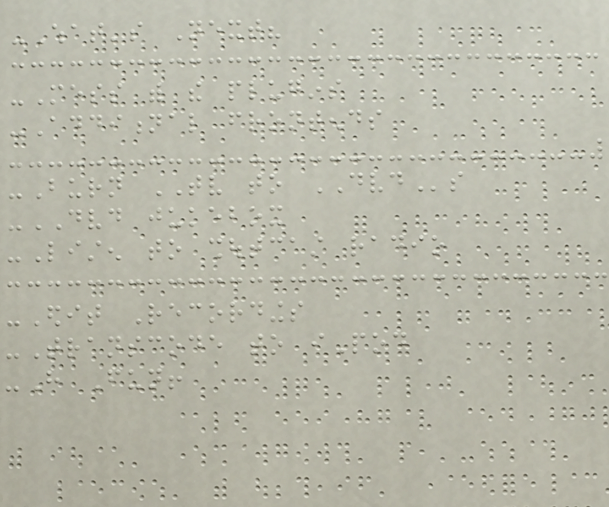-What's Next?
-Mess with the plugins
-Additional frontends
-Burn TV to DVDs
-DVD jukebox
-Listen to shoutcast radio
-Edit Recordings
-Transcode to iPod
-Have Fun!
